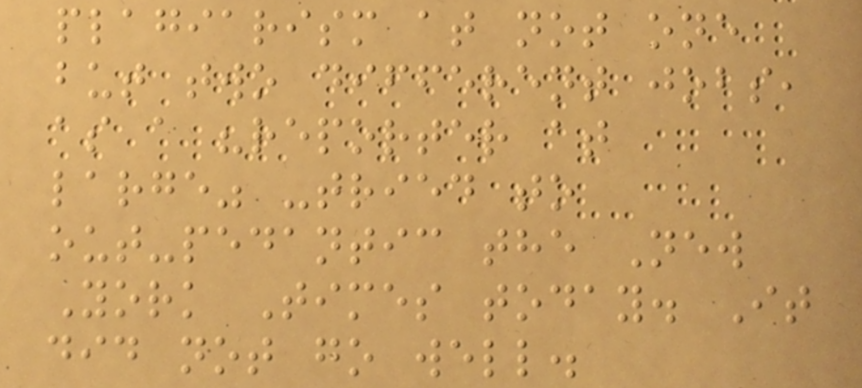plagiarism at not one
but two different jobs,
as a "reporter at
large" -tried to
out-pedantic the New
York Times today. It
did not go well.
